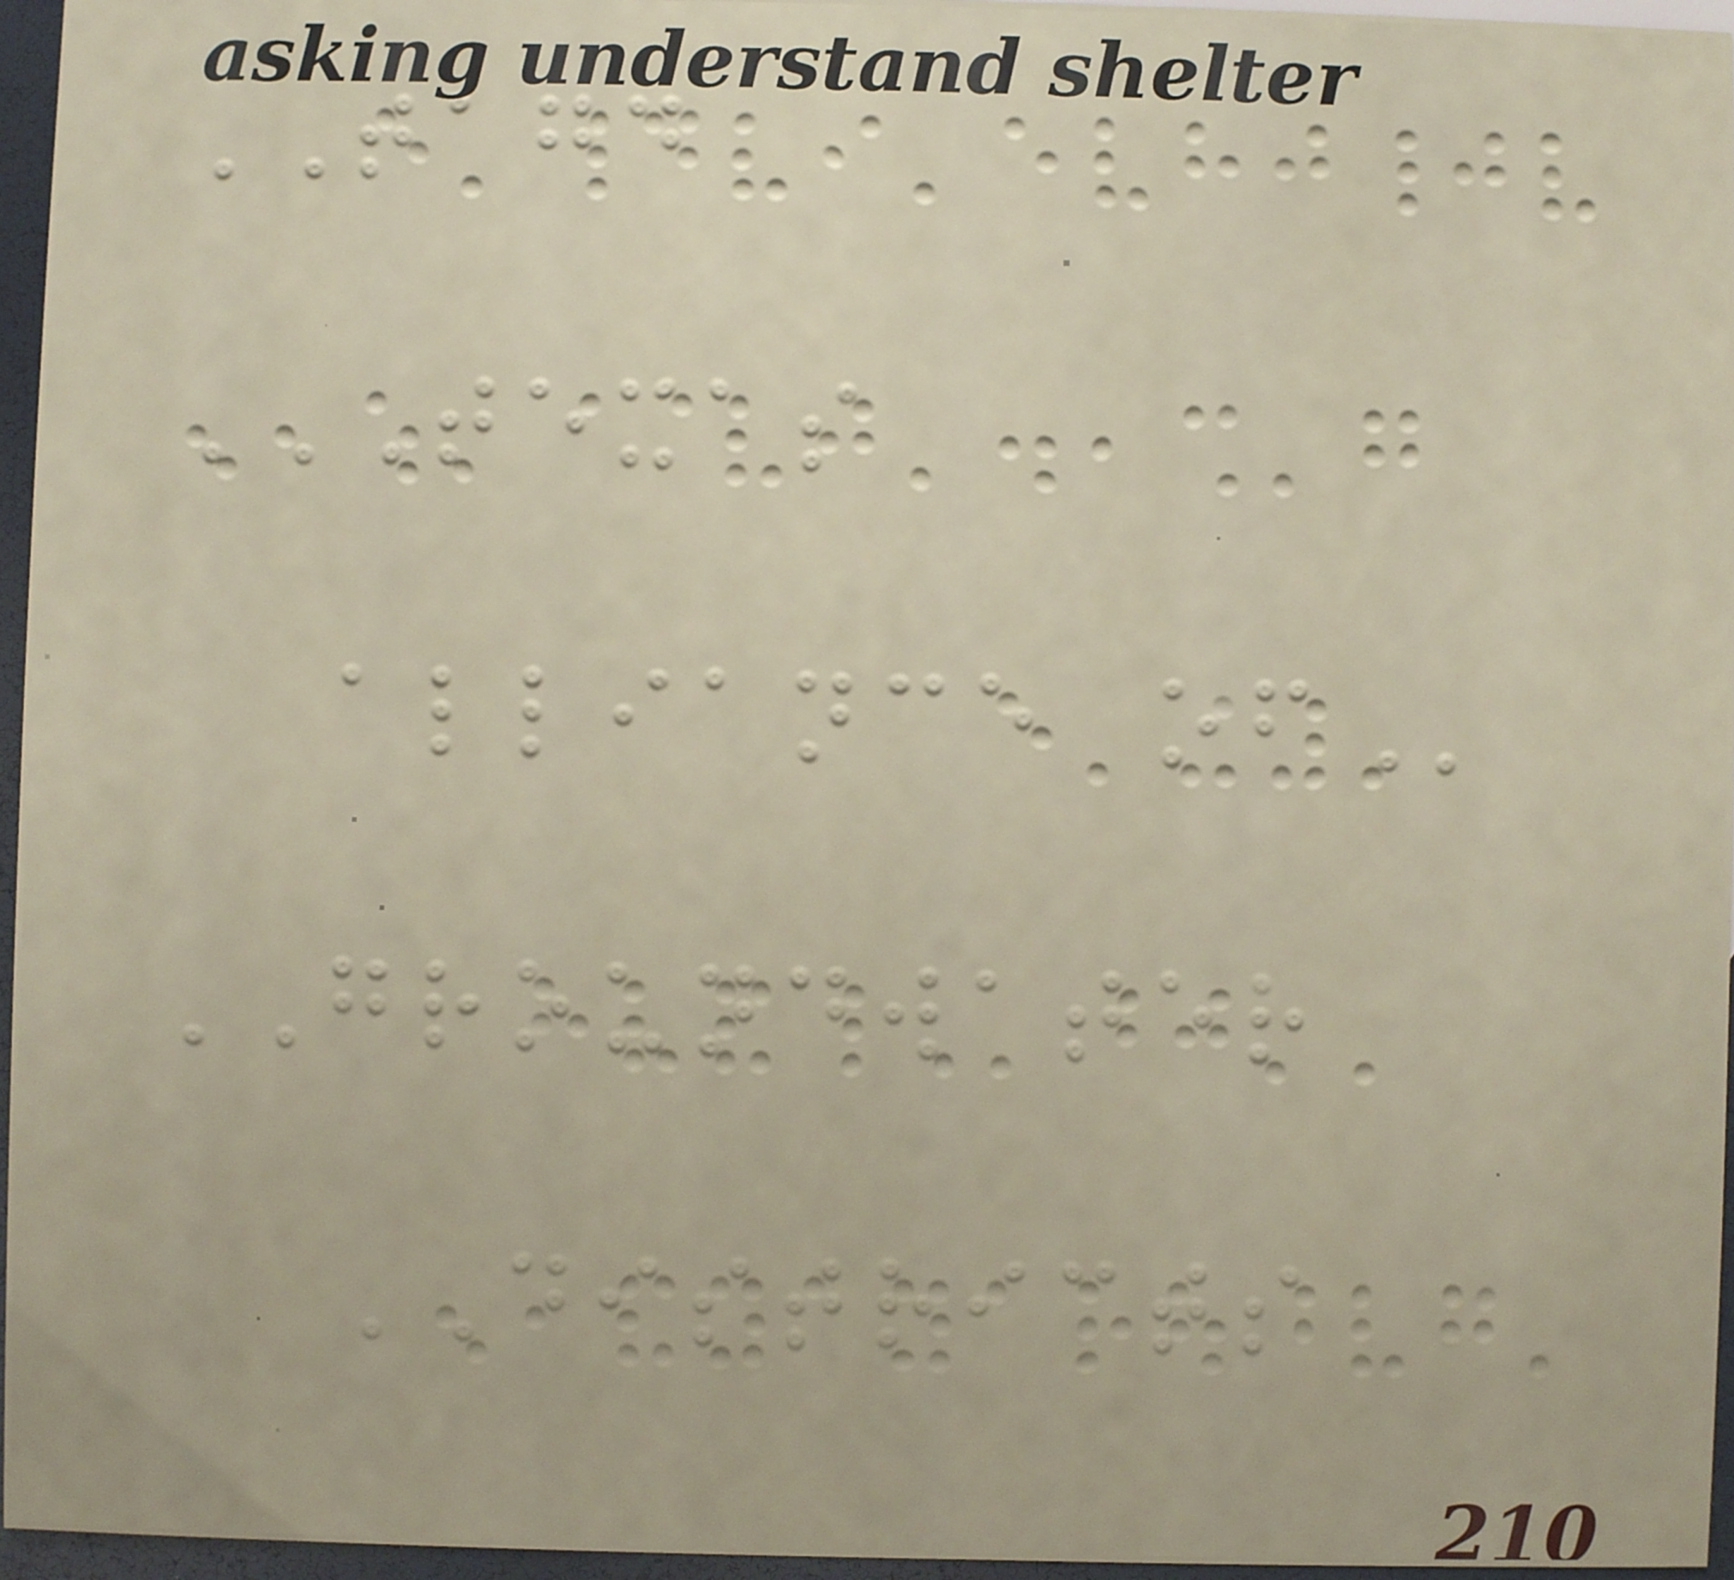TAGD
TEXAS
ALLIANCE OF
GROUNDWATER
DISTRICTS
